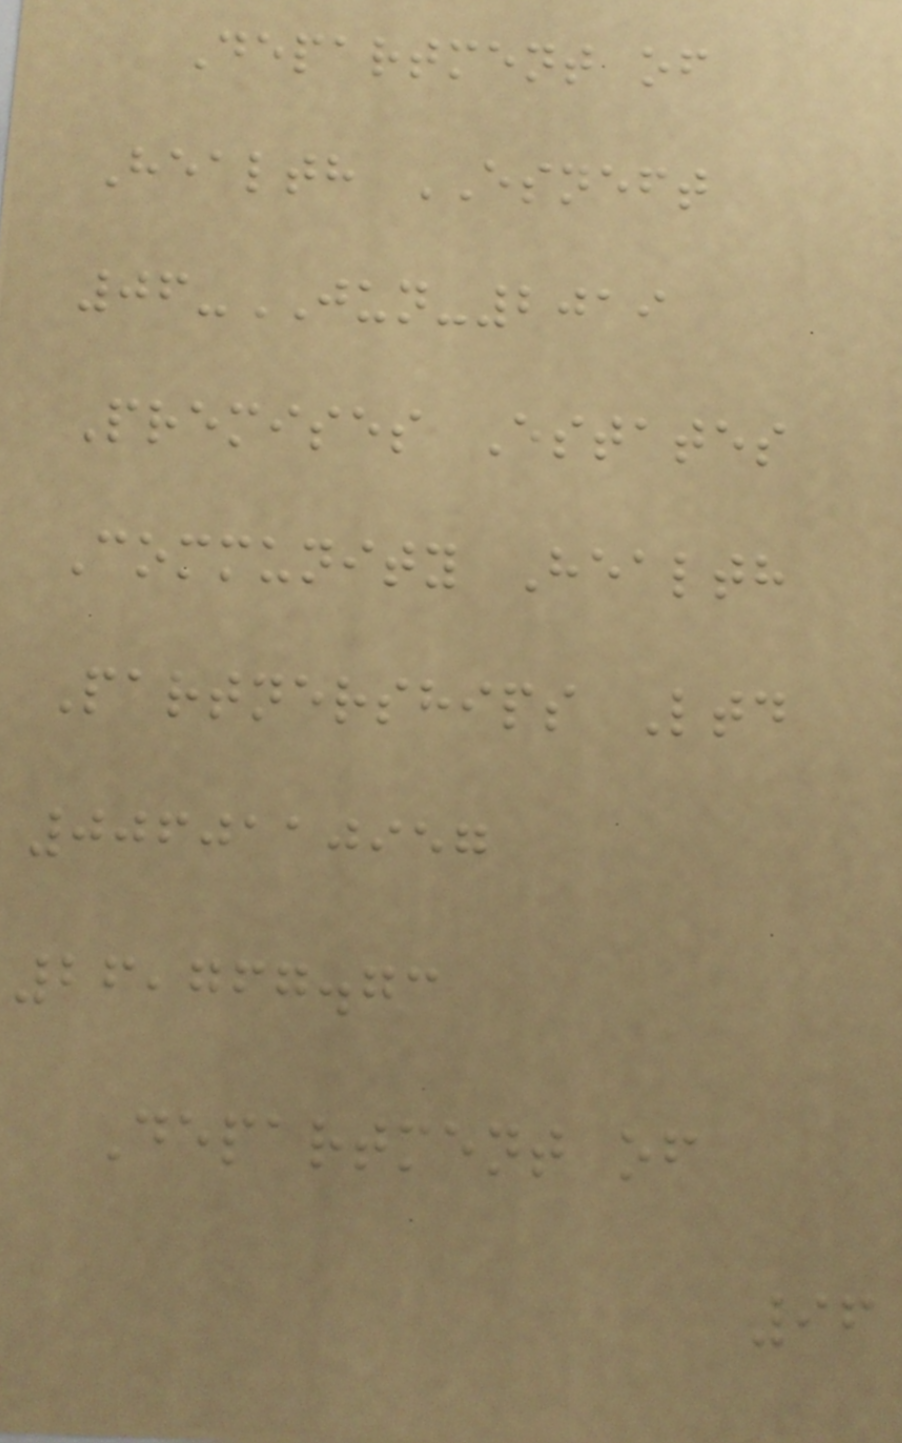Department of
Health ESNEFT
06-JUN-2019
Premises Estates
Community Health
Partnerships Ltd
0060110957
26,767.73
Department of
96
